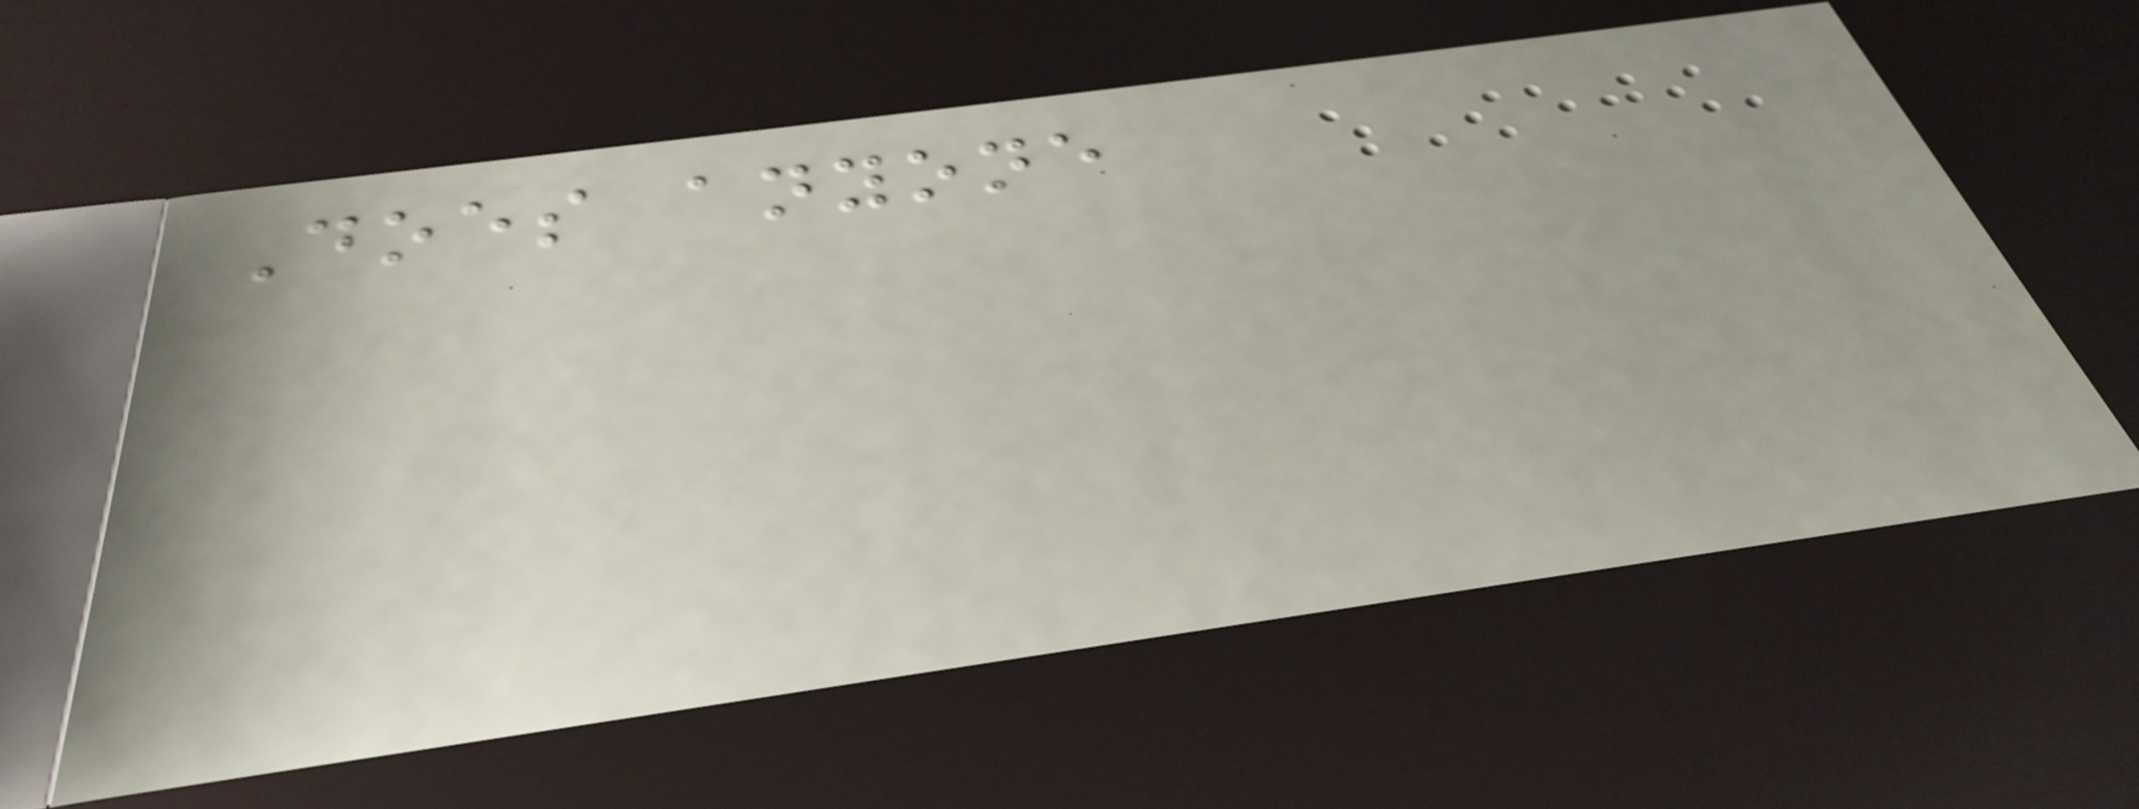Does anyone
